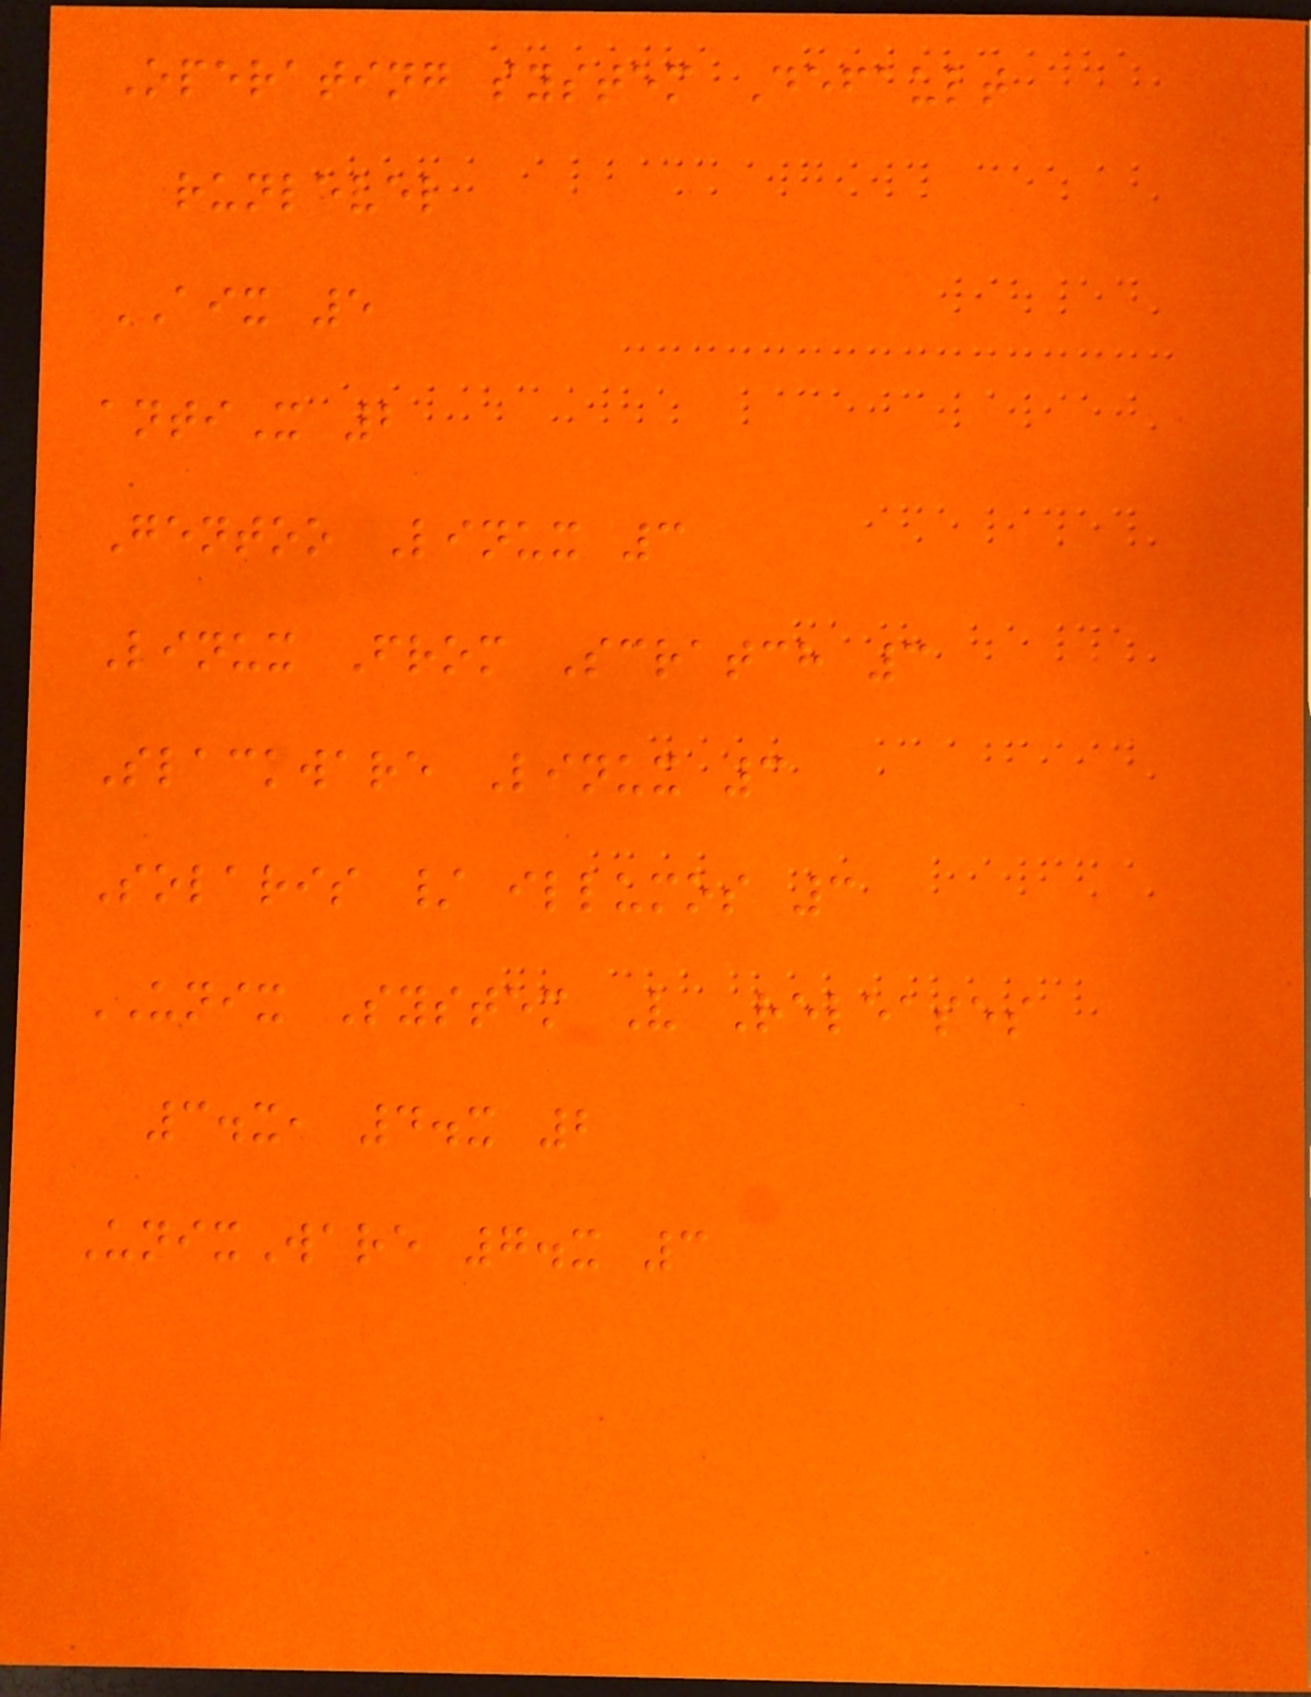Operating system Default
runlevel
AIX 5
antiX 2
Gentoo Linux 3
Linux From Scratch 3
Slackware Linux 3
Solaris / illumos 3
UNIX System V Releases
3.x, 4.x 2
UnixWare 7.x 3
